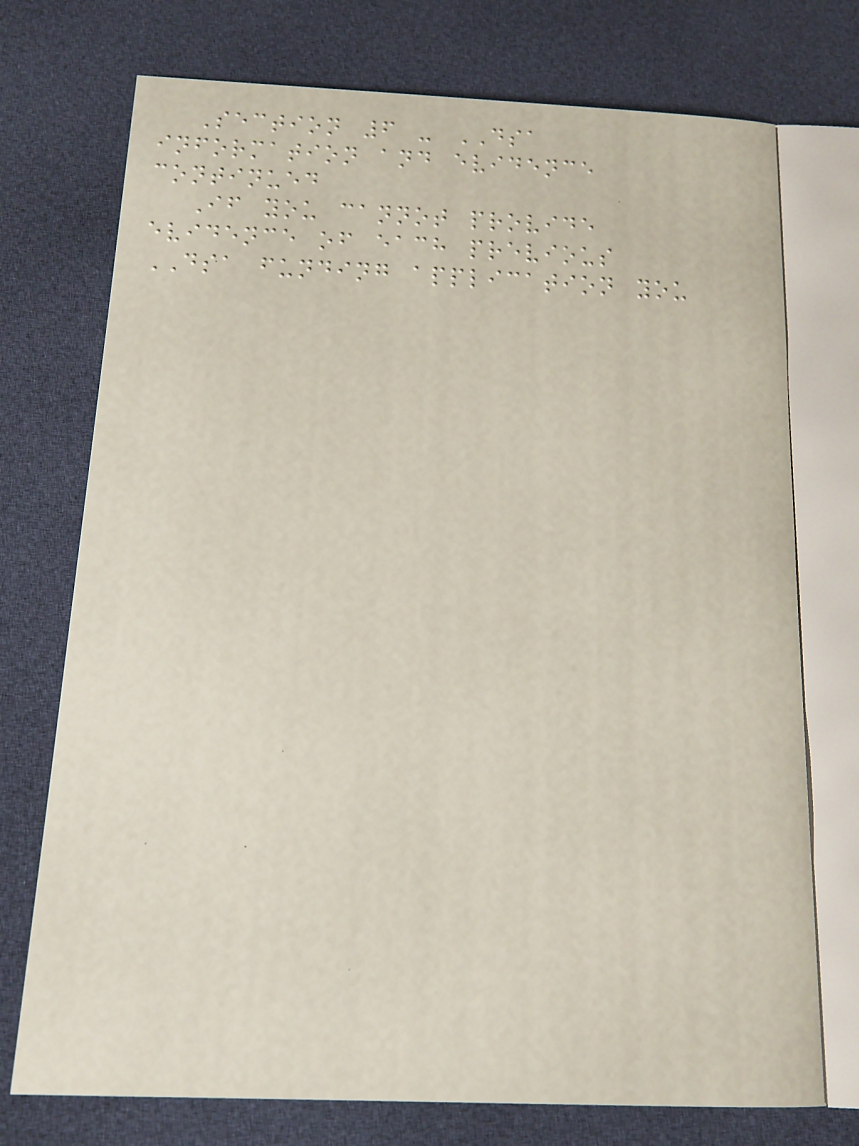Section 6 - DSA
information and evidence
continued
If you cannot provide
evidence of each previous
DSA funding application you
